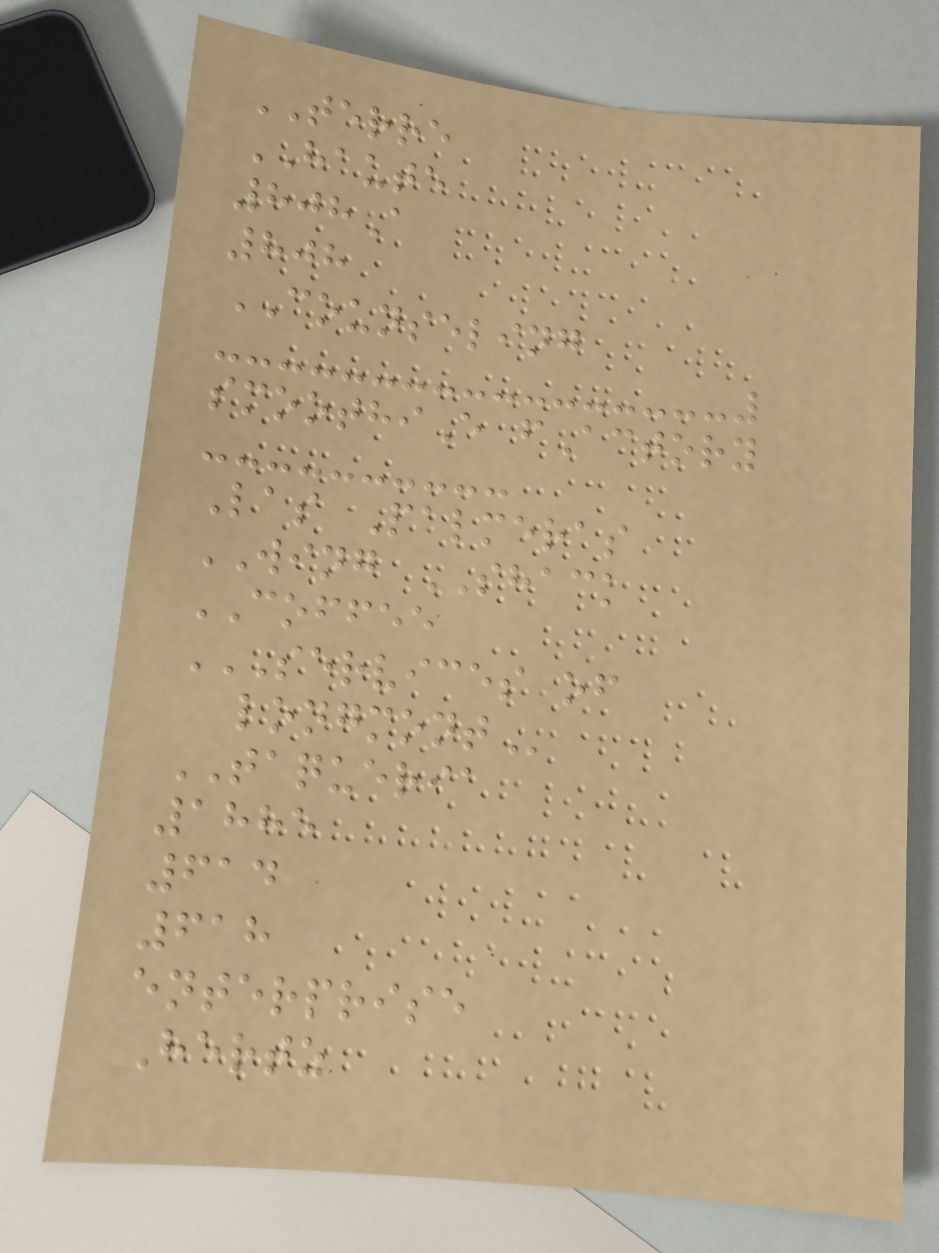TERRE
HAUTE
808A
808
COUNSELING
smoothiE fActory
Las Palmeras
WING SHACK
COFFEE
SERVICES OF
LONGMONT
TAQUERIA
1885
614
618
enterprise
Hertz
